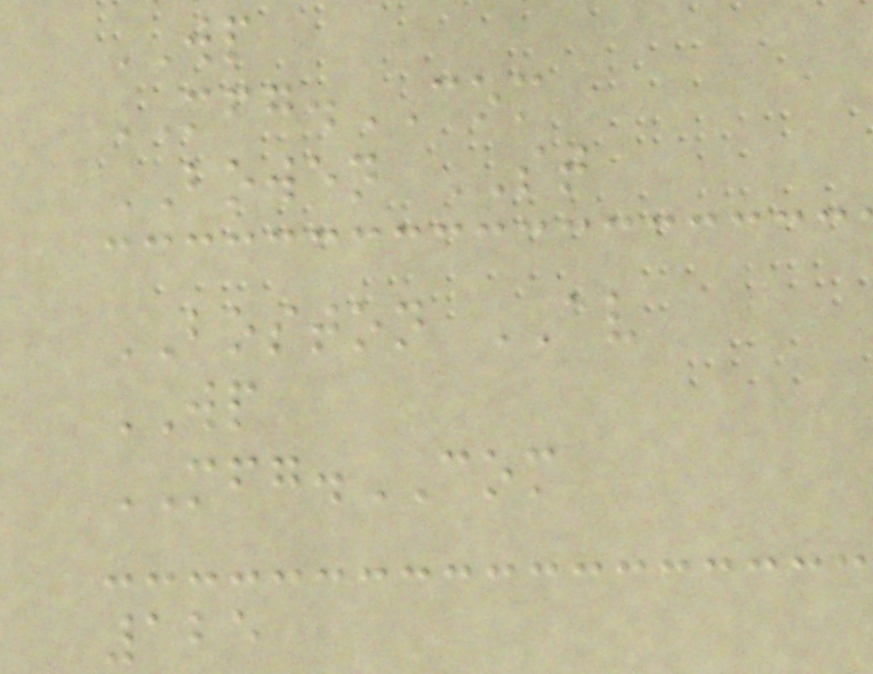WP
MFG.COM
BOWEN ST
BOSTON AV
WP
MFG.COM
125
